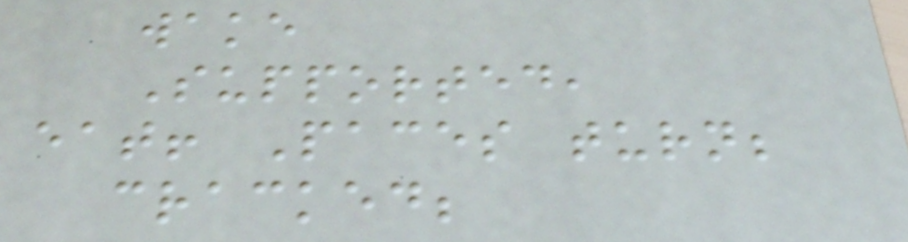wake
Supported,
eat! Paces turn;
cracked;
